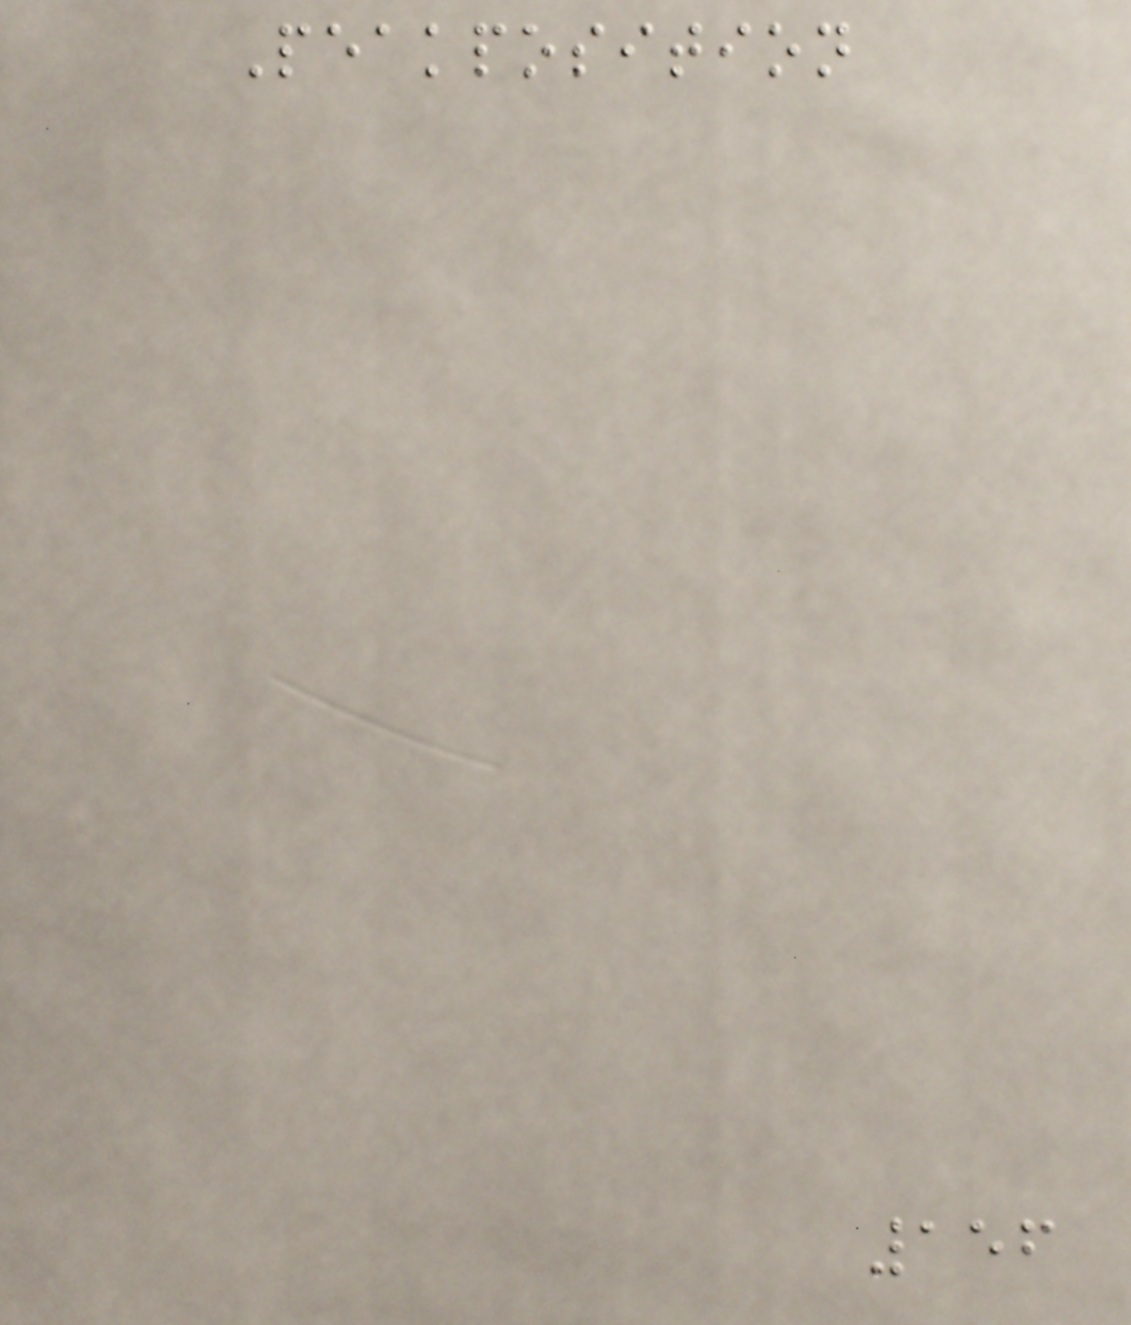Peakposition
156
